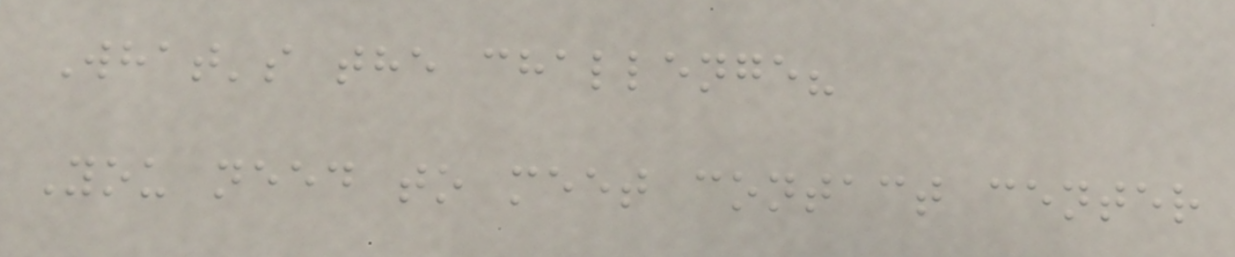What's the challenge?
You need to meet contact center
